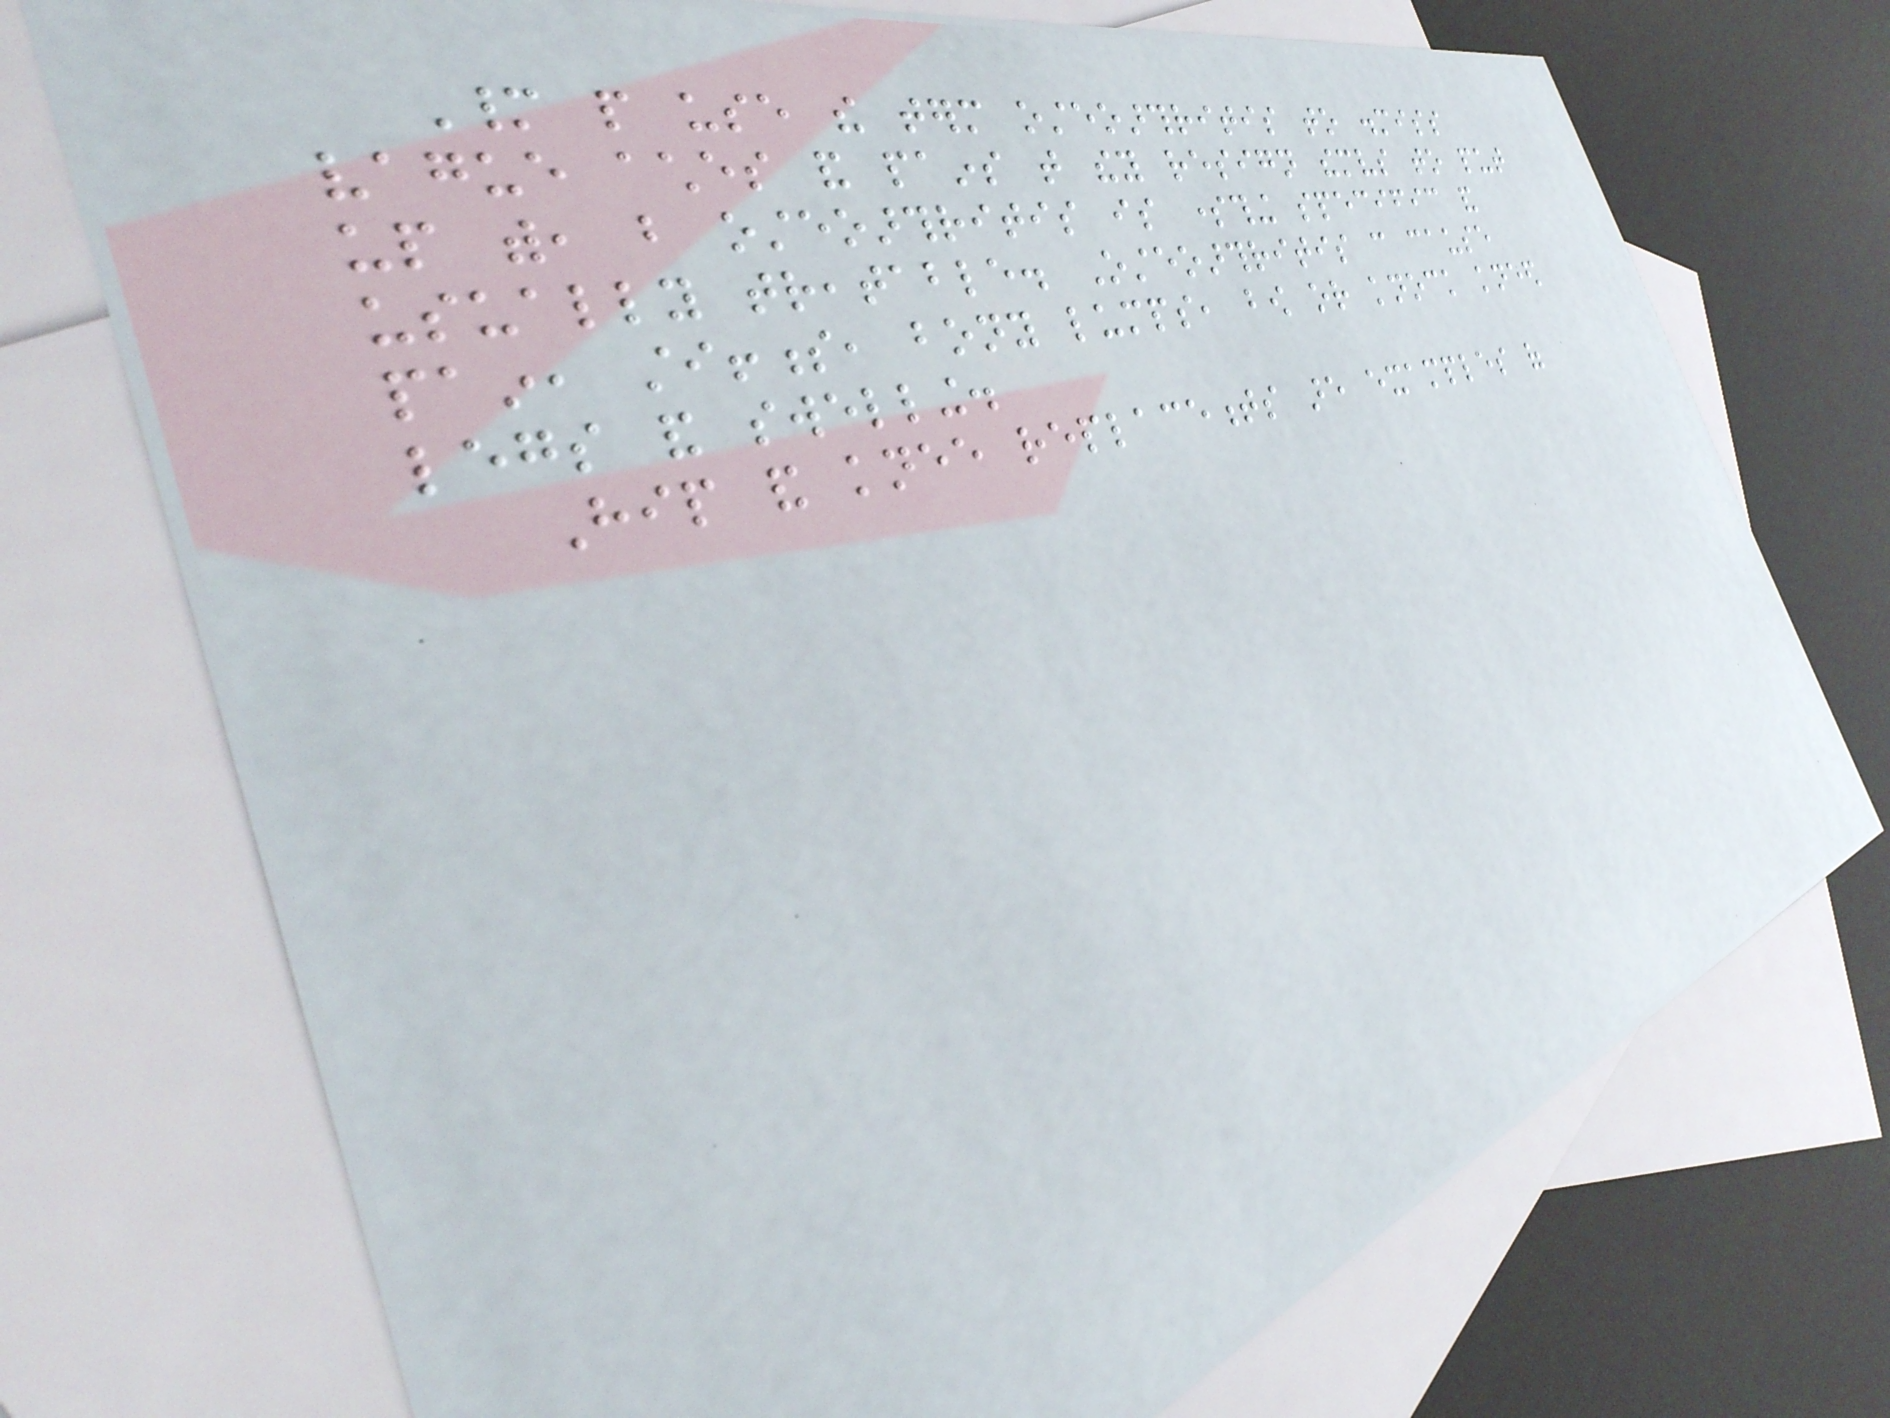Many people use the term osteoarthritis to dismiss
vague aches and pains that they resign themselves to put
up with, but osteoarthritis is something specific and
usually treatable. Osteoarthritis can cause
pain, stiffness, bony lumps, bow or knock kneed
legs and swelling.
Hip and knee replacements are examples of
